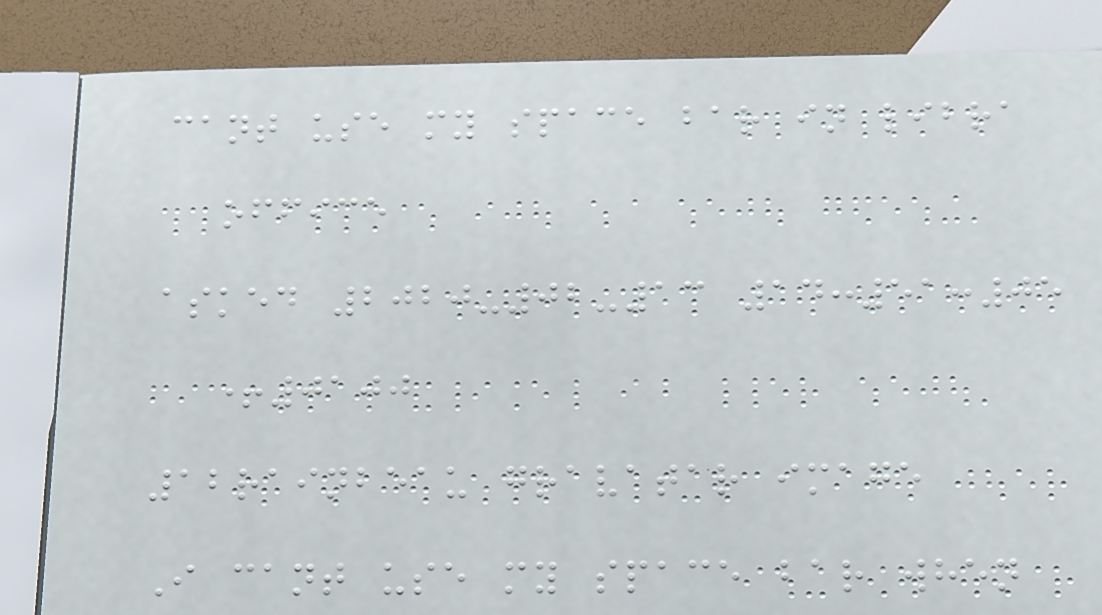cant use my space bar in libra
office
asked 2020-02-13 14:51:05
+0100
12rainbeau gravatar image
I cant use my space bar when
